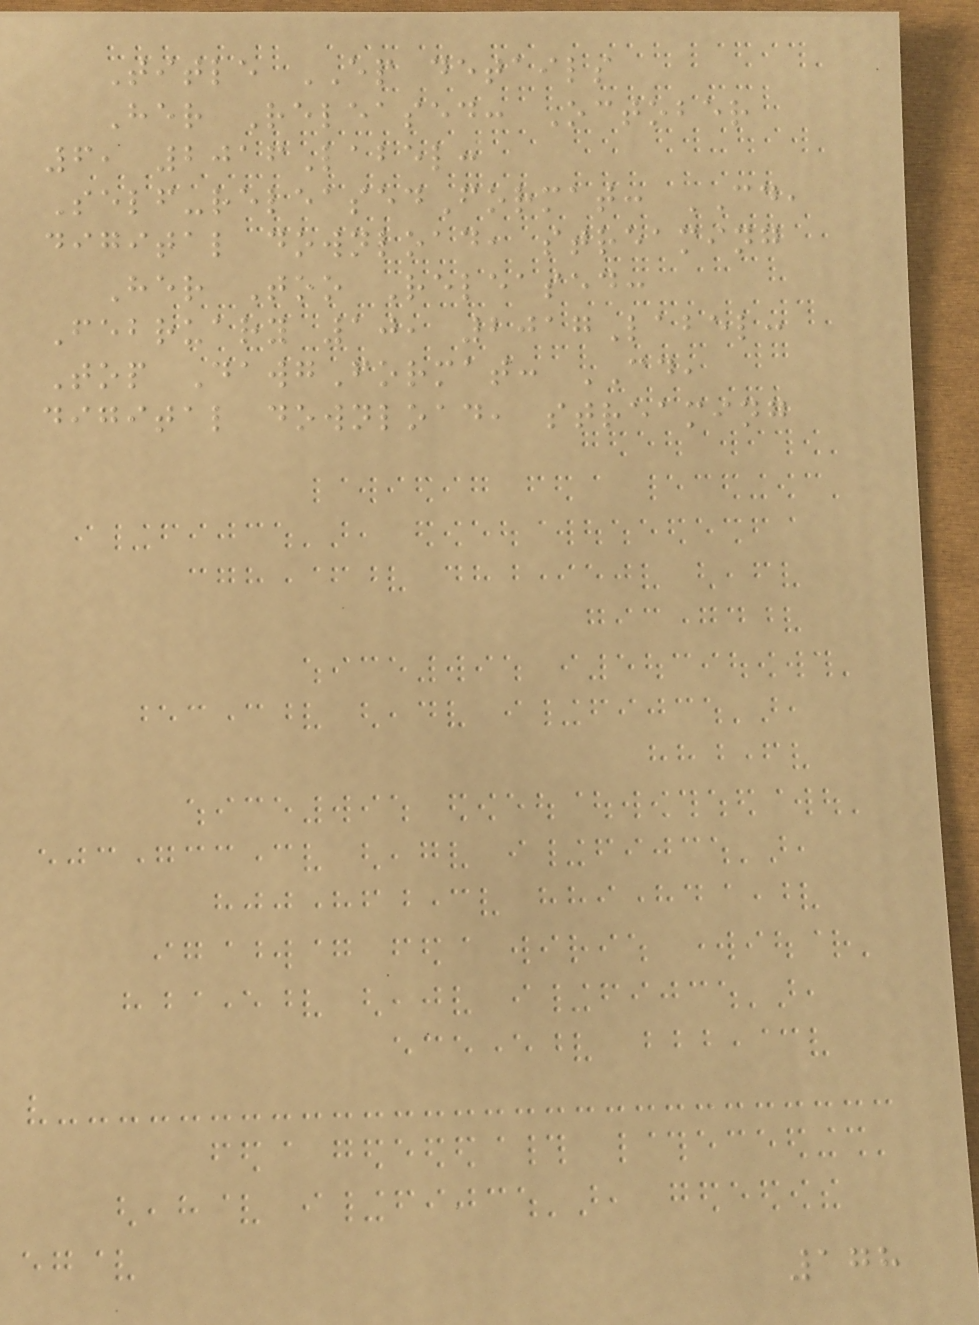Title EP details
Her Released: October
6, 2016Label:
Self-releasedFormat: CD,
digital download, streaming
Her Too Released:
February 10, 2017Label:
Top DawgFormat: CD,
digital download, streaming
178
